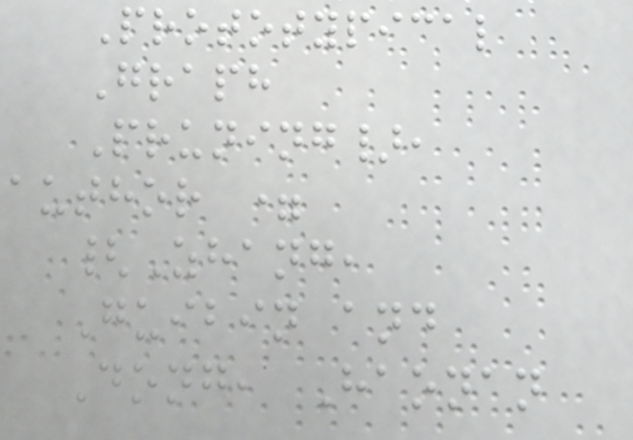Prototypical
Graph
Pruning},
author =
{Zhang,
Guibin and
Dong, Haonan
